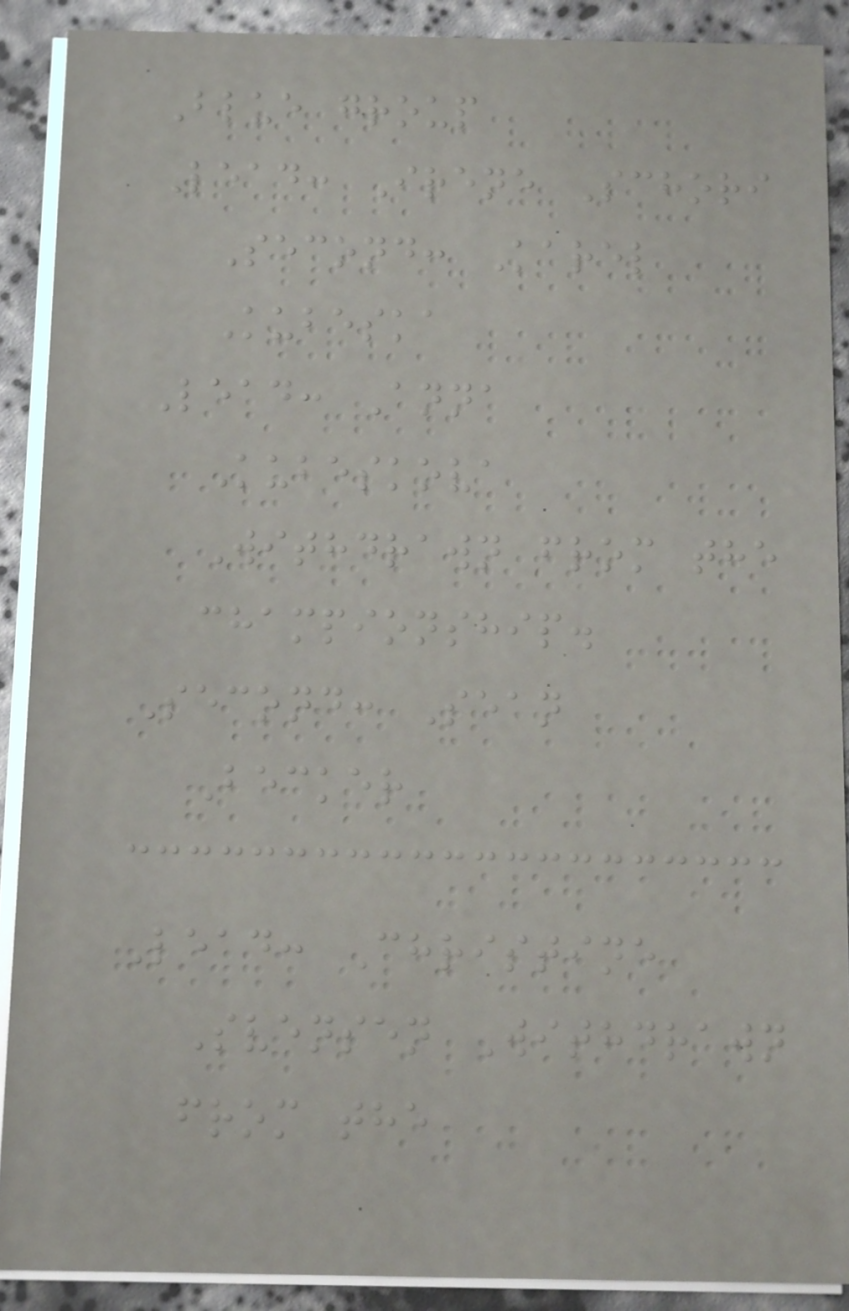Blue group
Lead: Irene Schori
Second: Karel
Kubeska
Lead: Anna
Kubeskova
Withdrawn from the
championship.
Second: Sean
Becker
Lead: Christine
Svensen Withdrawn
from the
